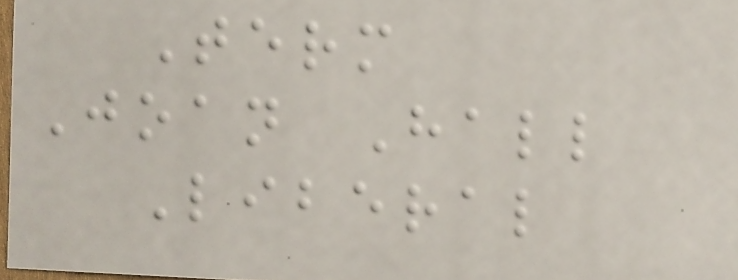Term
Joan Hall
Liberal
